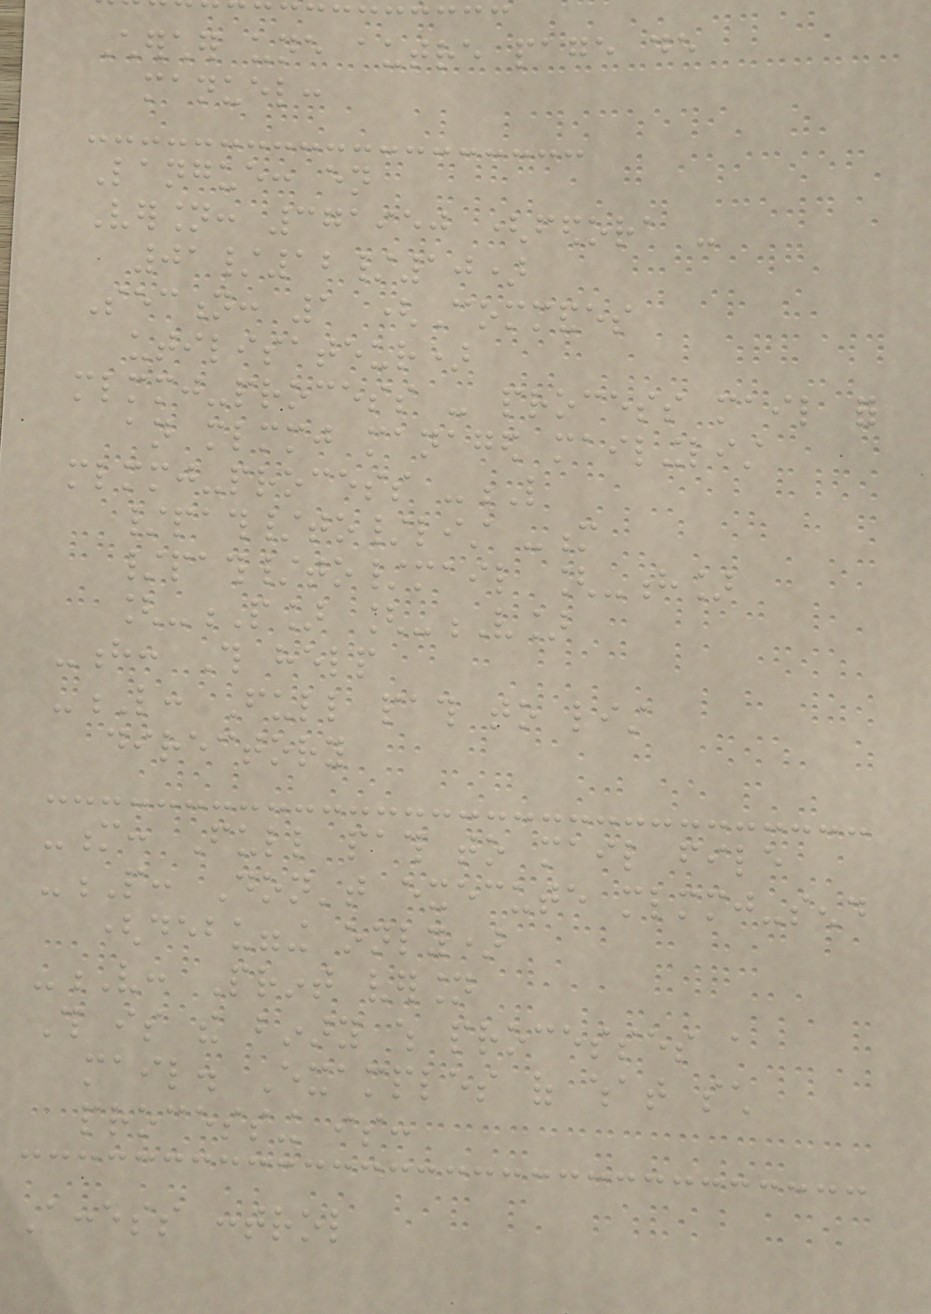Chercher une autre page de
manuel:
Langue: en
Version: 371950 (fedora -
01/12/10)
Section: 1 (Commandes
utilisateur)
mlmmj-process - process mail for
an mlmmj managed mailinglist
mlmmj-process -L
/path/to/list -m
/path/to/mail [-h]
[-P] [-V]
-h: This help
-L: Full path to list
directory
-m: Full path to mail file
-P: Don't execute mlmmj-send
(debugging only)
-V: Print version
This is the binary which processes a
mail. Examples of what such
processing is:
Access control
